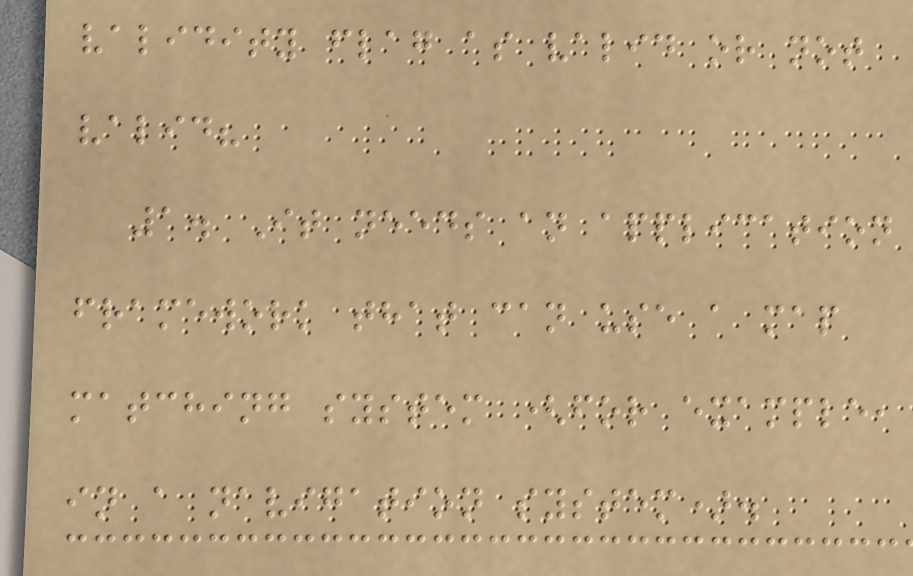validity flag as valid or not
valid?
1. It needs an application
framework that can use a map
matching system (for example,
in a navigation system).
